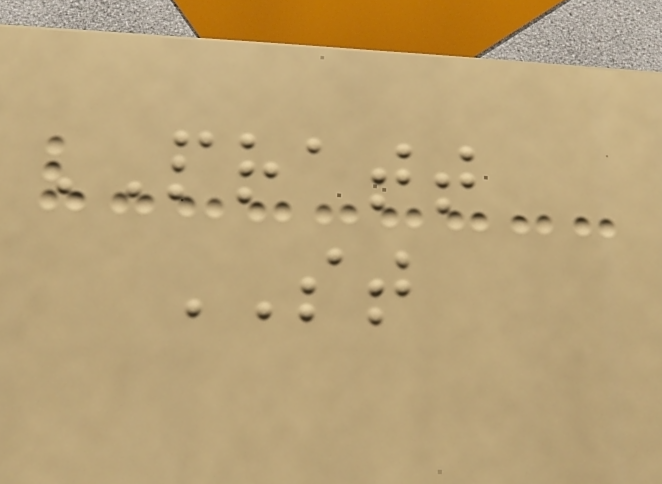PRATT
ST
